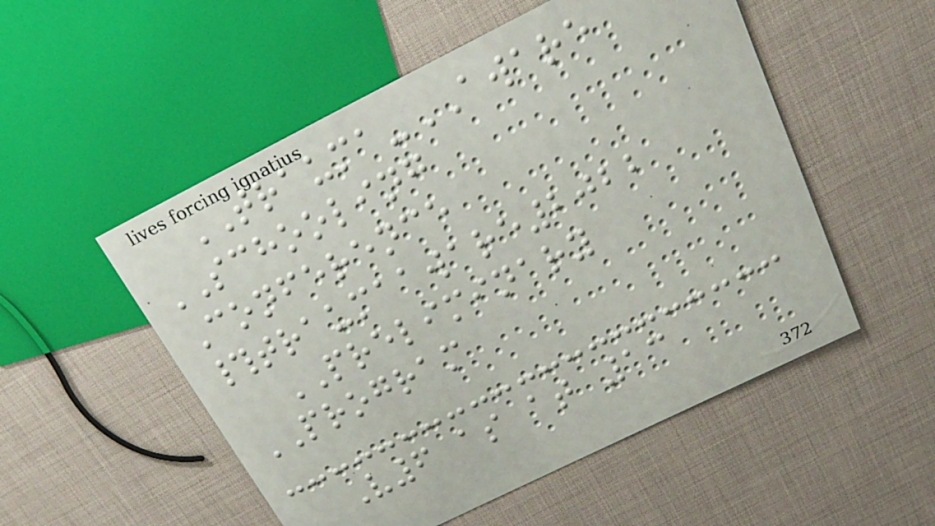TRAUMA-AWARE
SCHOOLING
Conference
#traumaaware2022
PRELIMINARY
PROGRAM
V6 as at 13
